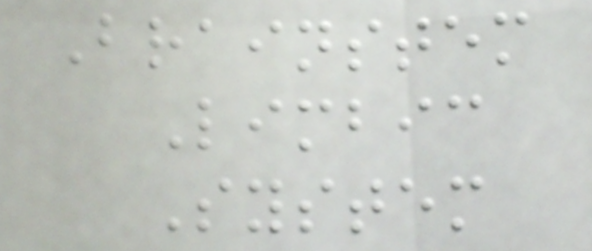Brainstem
Limbic
System
